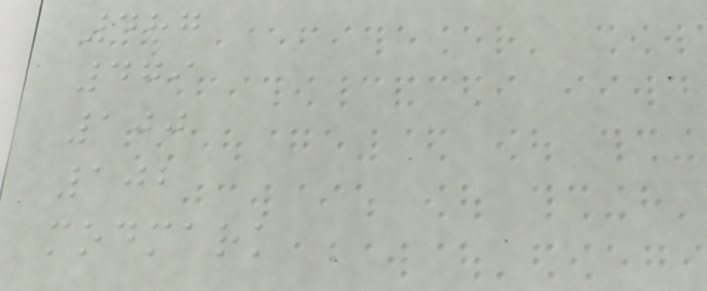487
479
100
102
modmark
